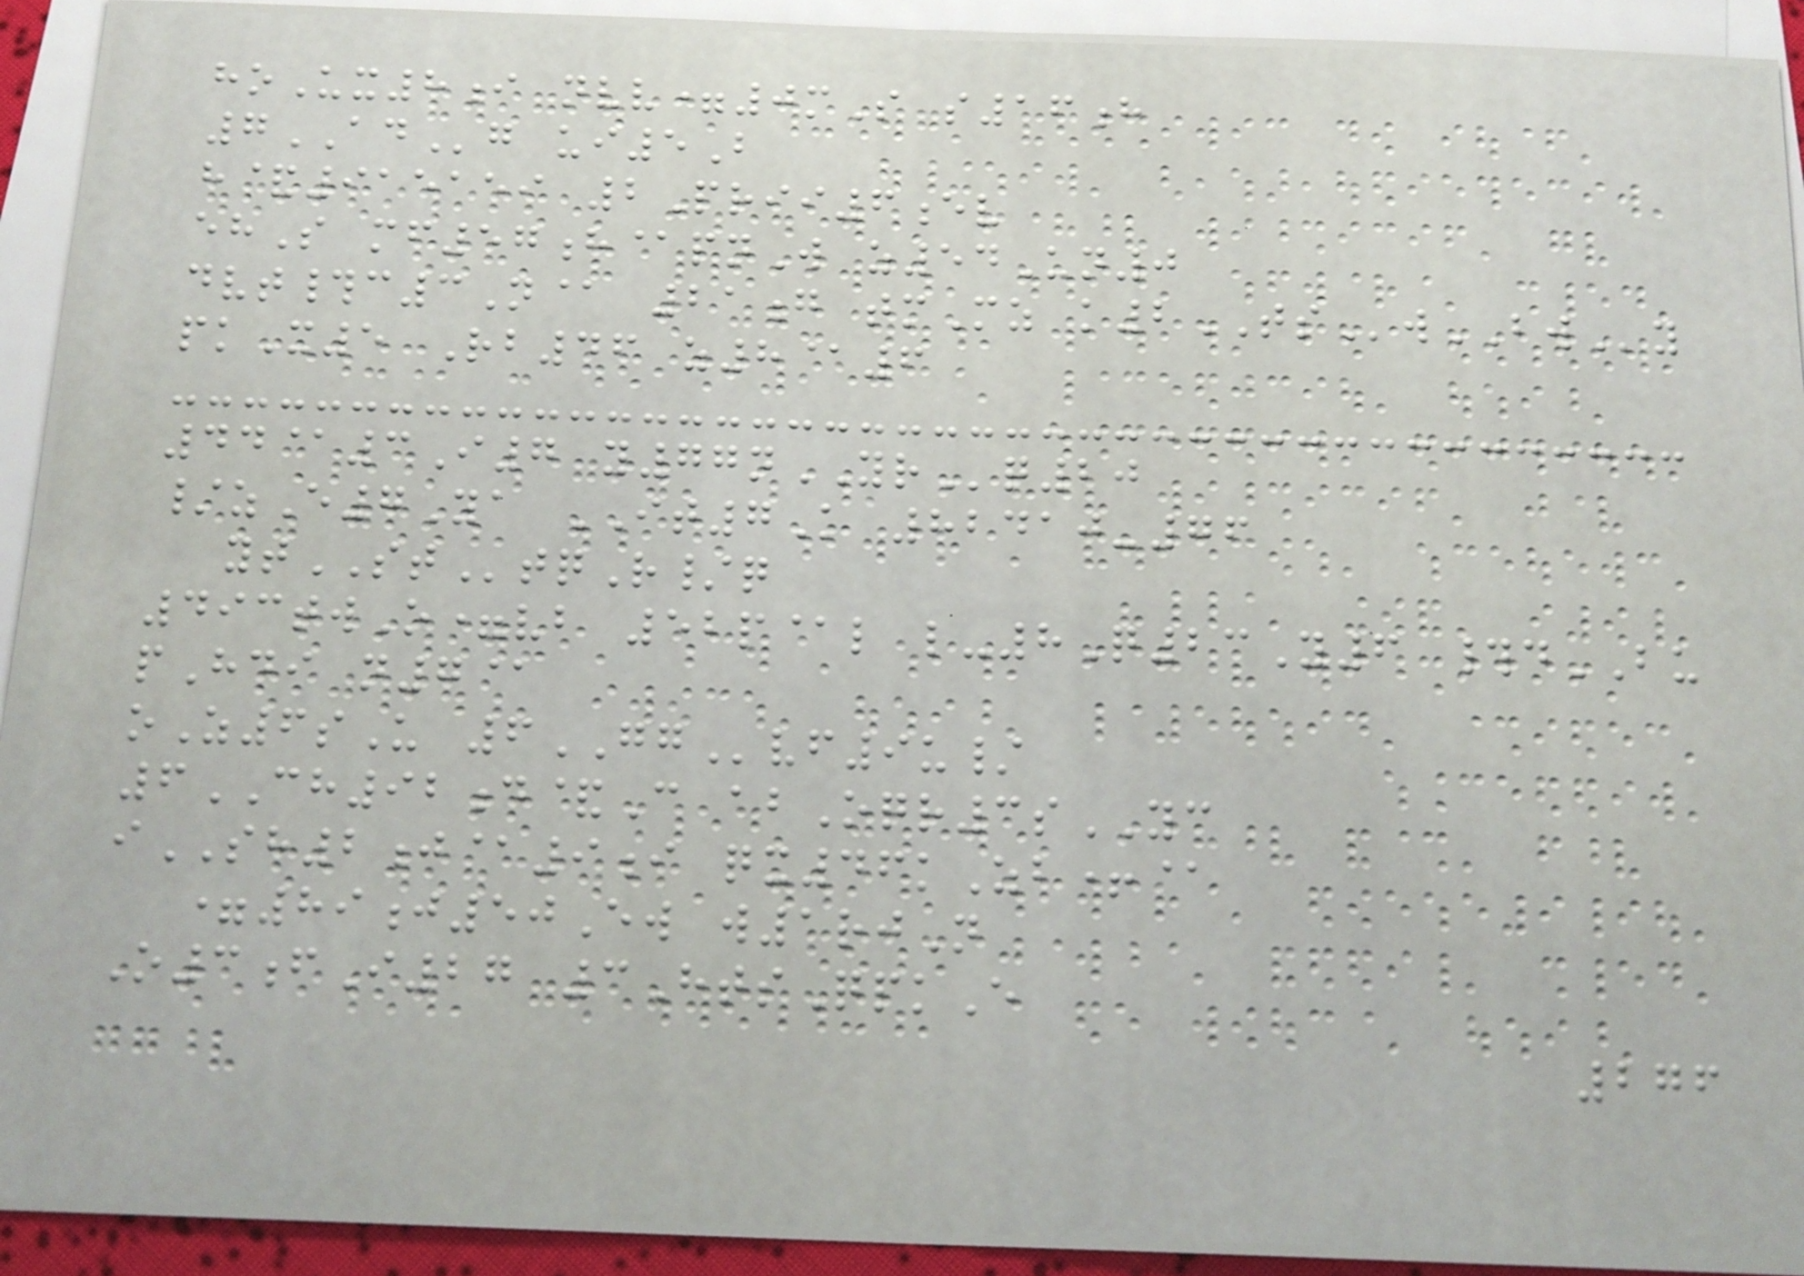hoUx8i nvv=0mS s16h
7ADg ui5B
h&915159 2Prii6ev
ehS mf57h@pnW z54Un0
dvt#c3N@ 21g tmMz k2TSwBWy
pkX5 Rb46 z8@6
44@3I7 y77nYRq20
/zE7Ya IT7K 82410-76
ytSTtqR/q
493twO=vb 52p@l l-8Q23Y6 #dBU
pHdi n7@
oZ6sU 6GGvf9u/
6CH92d&C abOqr3sYC
iSH2j@9i qx46kZb+@
=89j50Ew w1rjN
O3fI27 3HtsQpkE
276
